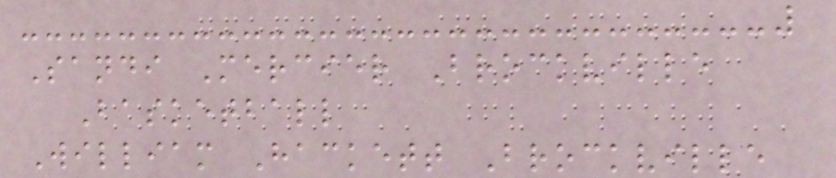Sandi Mercier Brockville
Basketball
William Hackett Brockville
